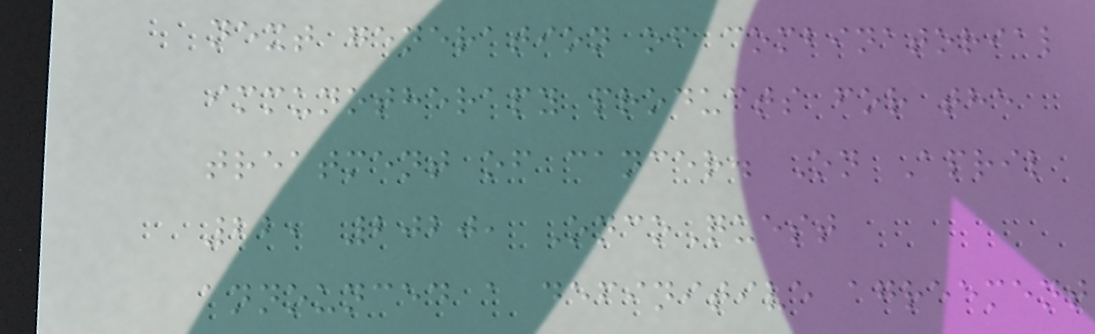next generation of combinatorial
immunotherapy products for the
treatment of cancer. On April
22, 2020, OncoQuest
announced a definitive agreement
